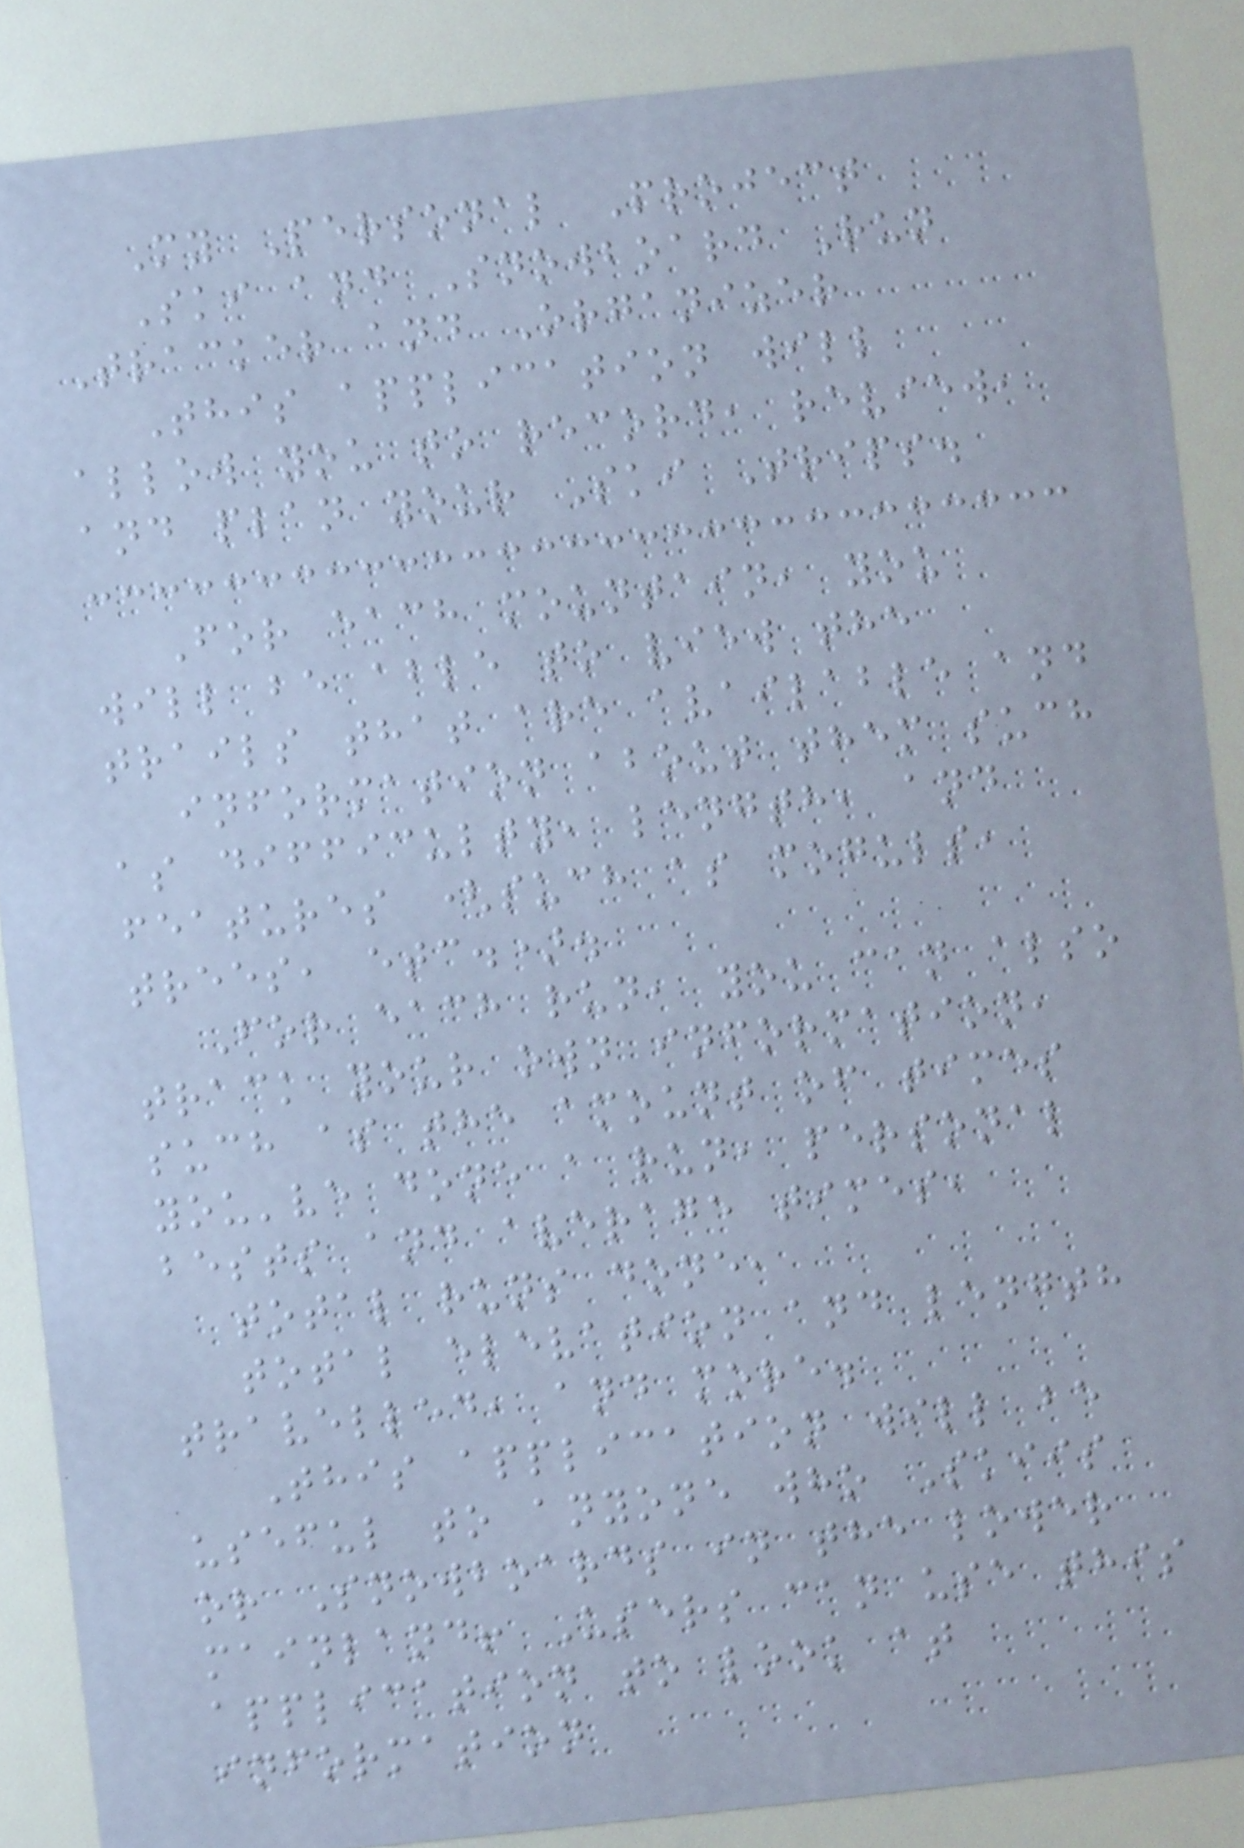My Personal Project
Ski and Snowboard Run
Tracker and Organizer
This application will
allow you to record, review,
and plan your Ski Trips.
For each mountain, you
will be able to view the
trails that are available and
information about them such
as difficulty, length, and
features (such as moguls,
trees, etc.).
For each run, you can also
track your own information,
such as the amount of times
you've done a run, personal
bests and average times,
total runs done,
total elevation and length
travelled, and more.
This application will be
useful to anyone who Skiis
or Snowboards in the lower
mainland! Users can use this
application to look at
information
